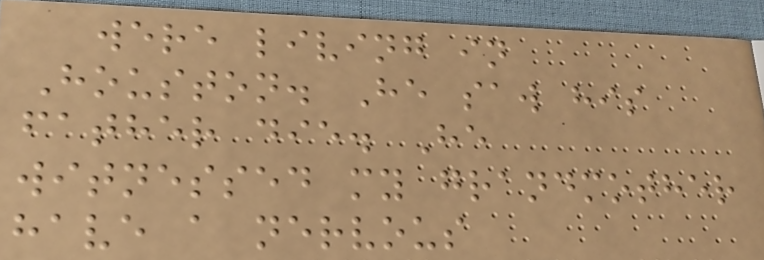were living in
Houston. He saw his
father die. He
witnessed my grandmother
have a nervous
